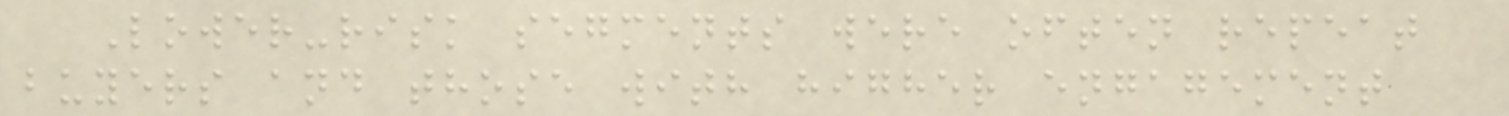Lower-risk segments were often repeat
buyers and those with higher engagement
